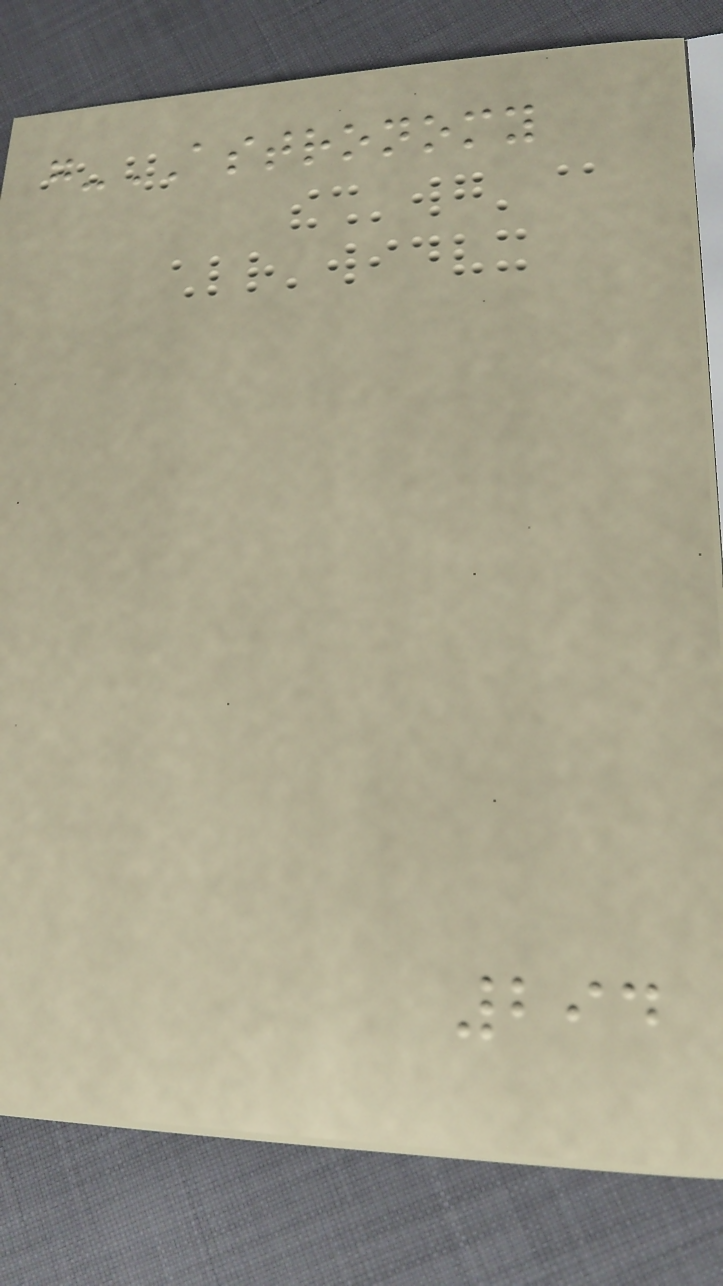g-ASTRONOMY
294
